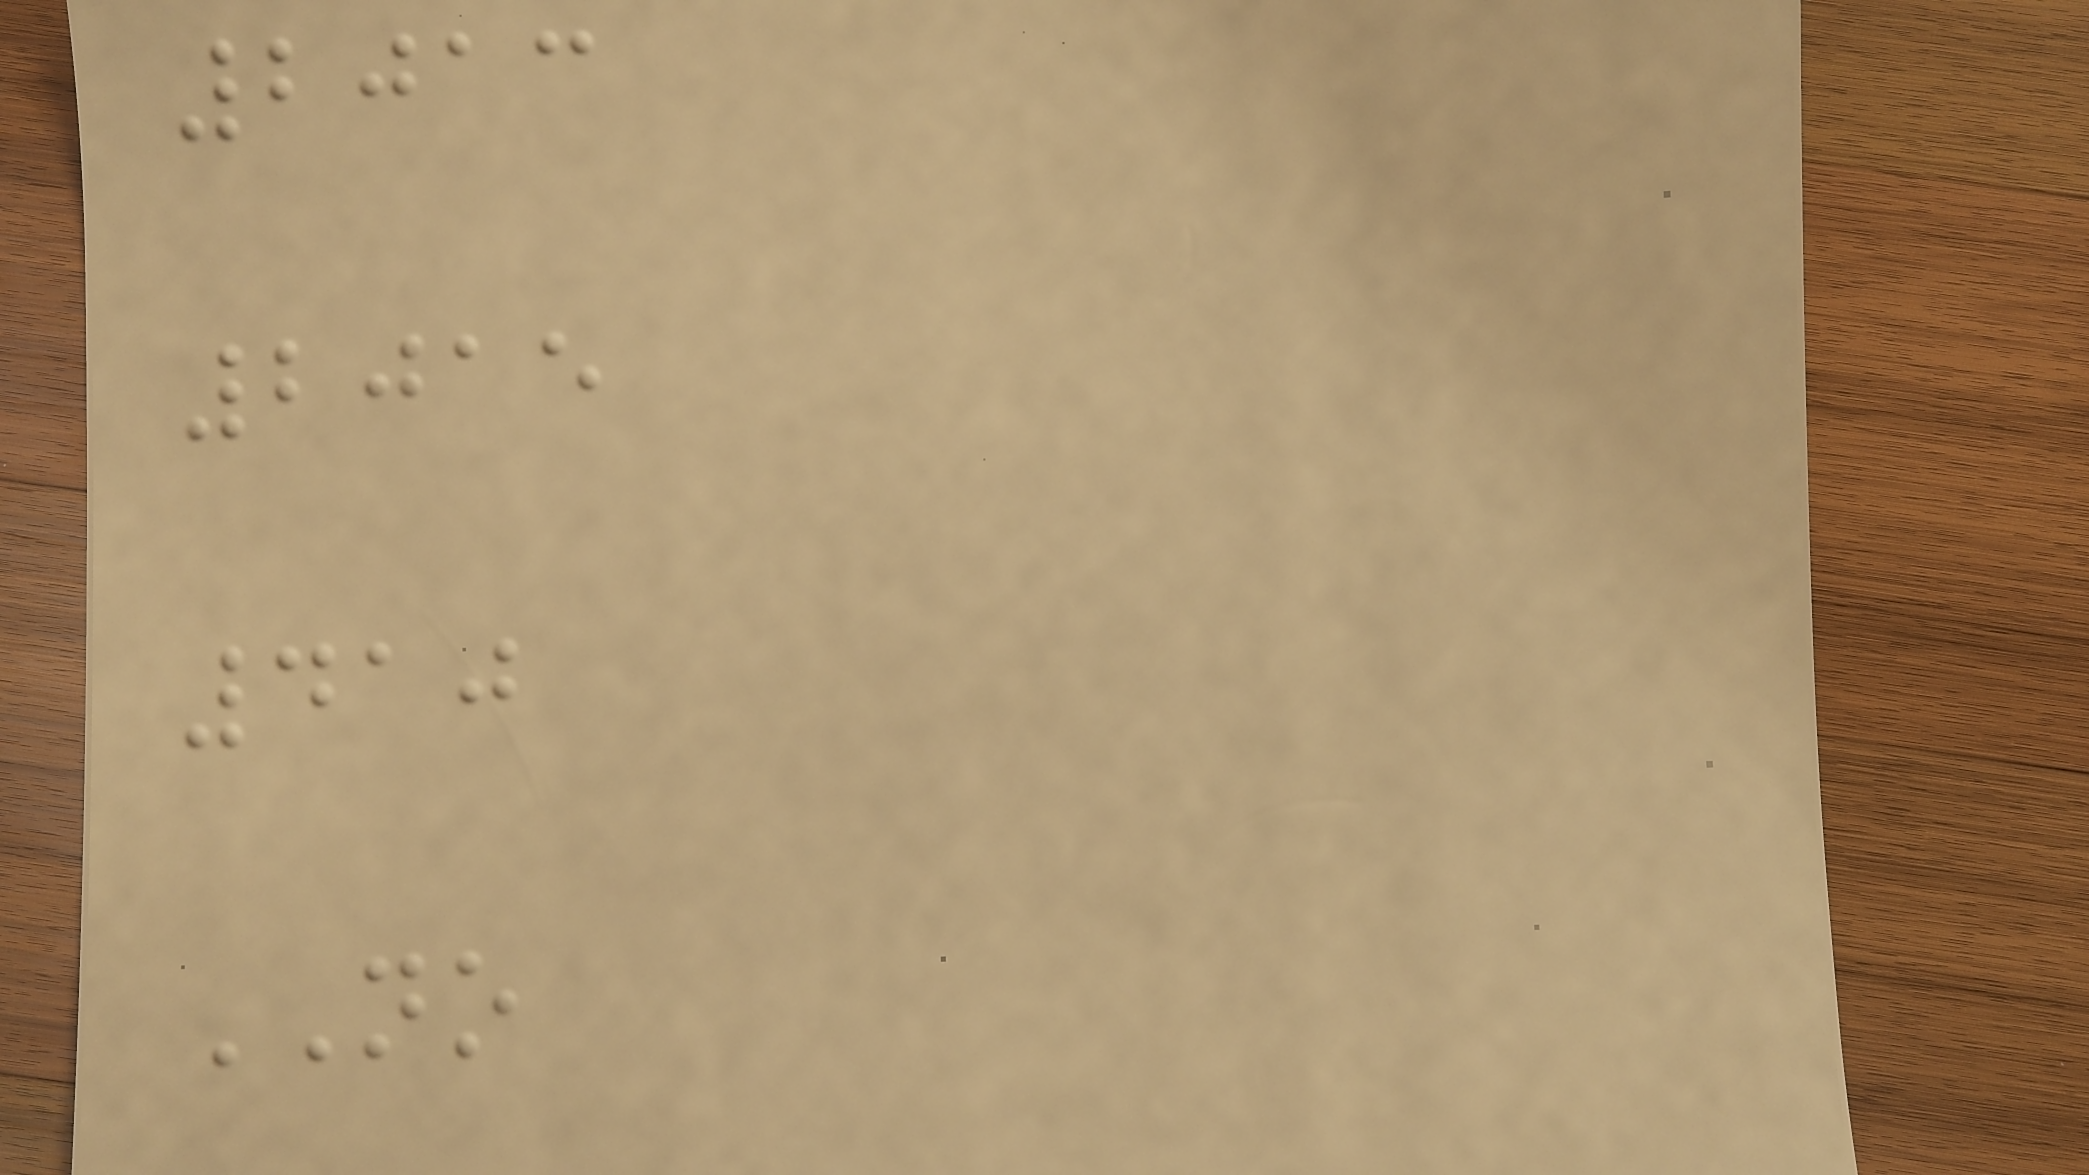2013
2015
410
NO
